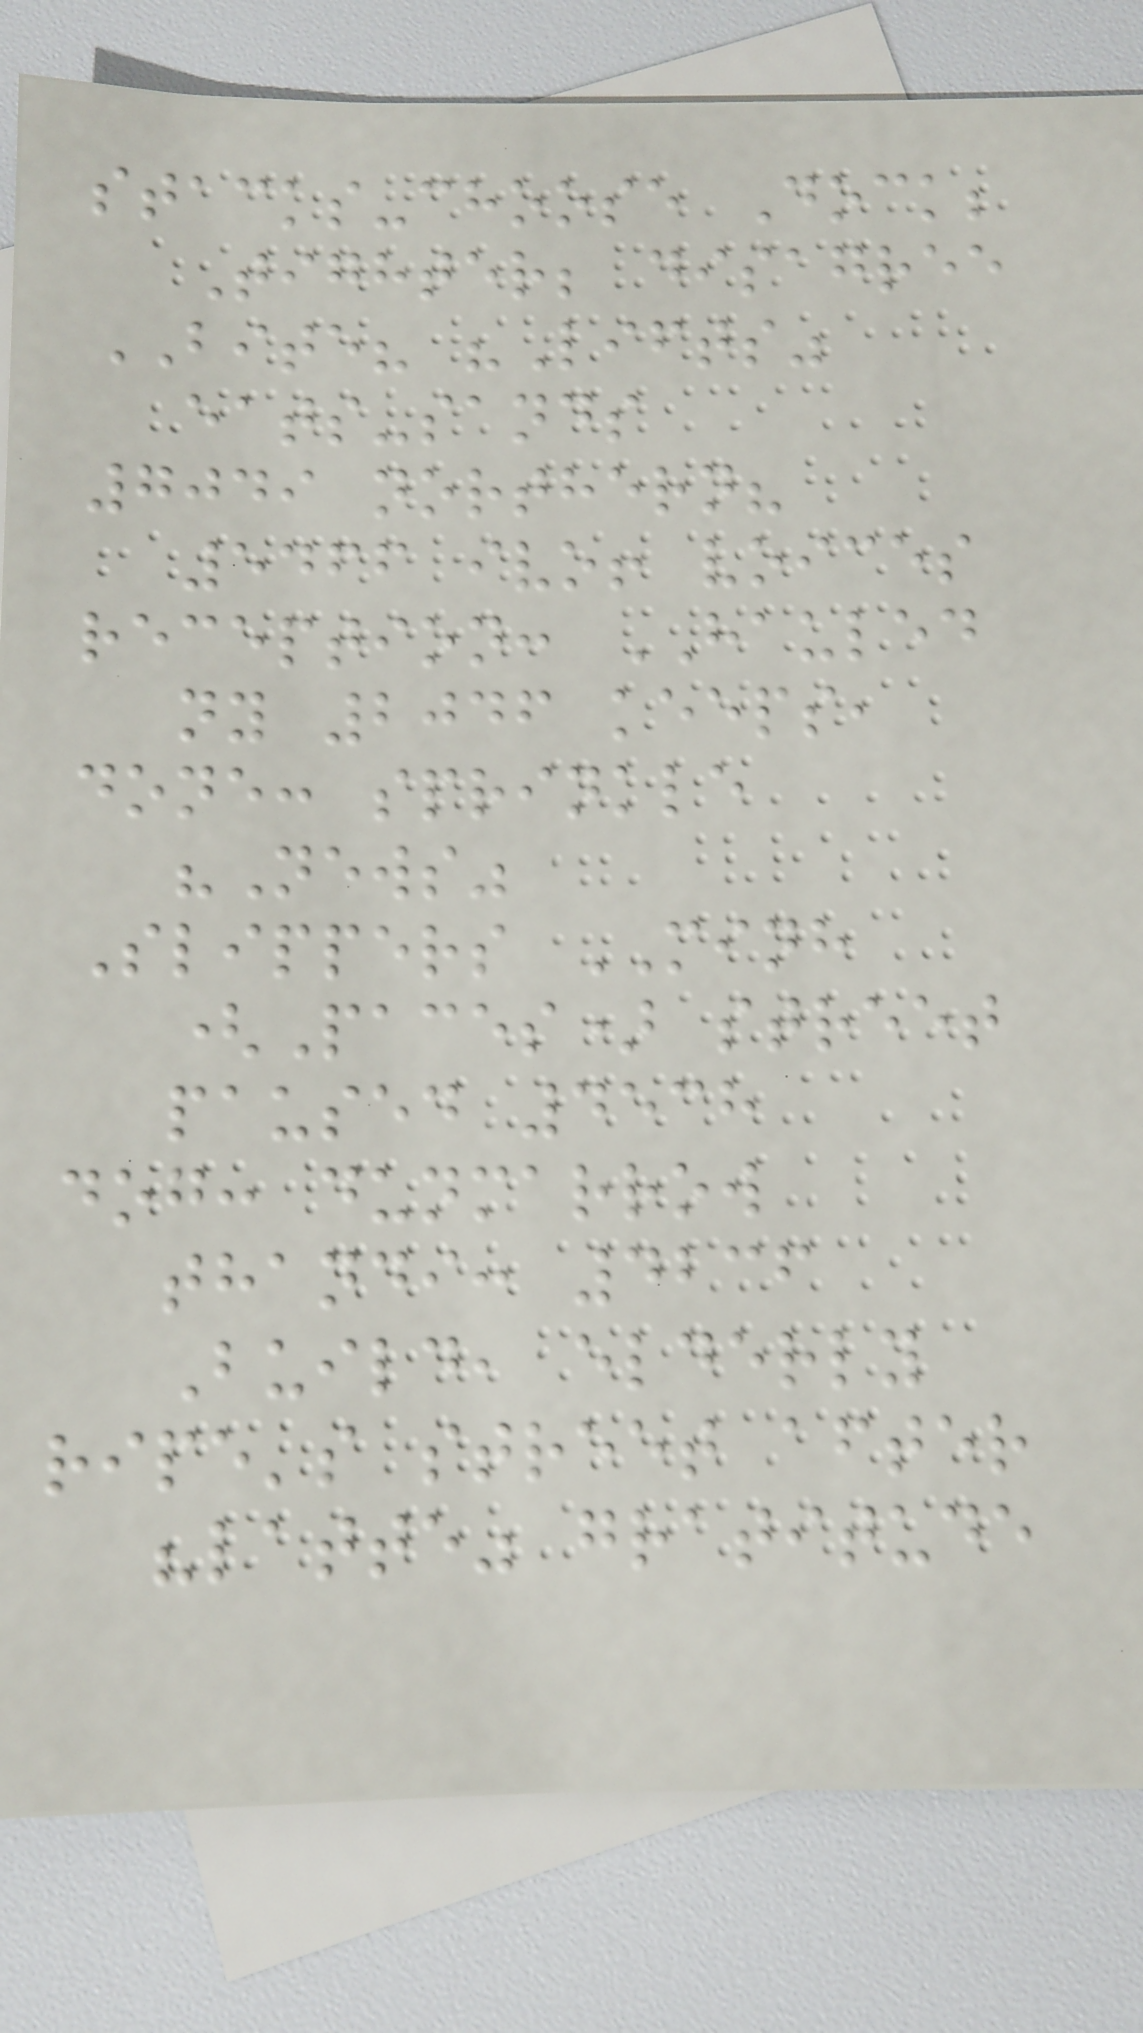stacks-choose Dock;
Tighter; disagree
BITE? "Lifts"
eats-sands
7049 northern?
5466 ivo! voices
reception: HAULED
ny 2046 keeps,
done: sprinkle
"News"
Slippers MINH
(Paces) street
paused 4538
dog: dunmarrow
thandi: 4236
Build, elderly
ripe's street after
"latte" gratitude
